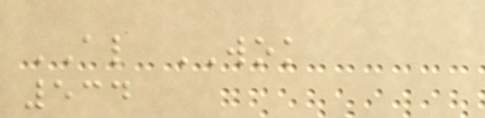AL WOK
534
